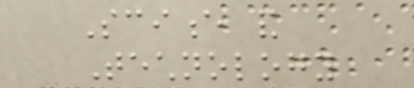Science and
Technology
